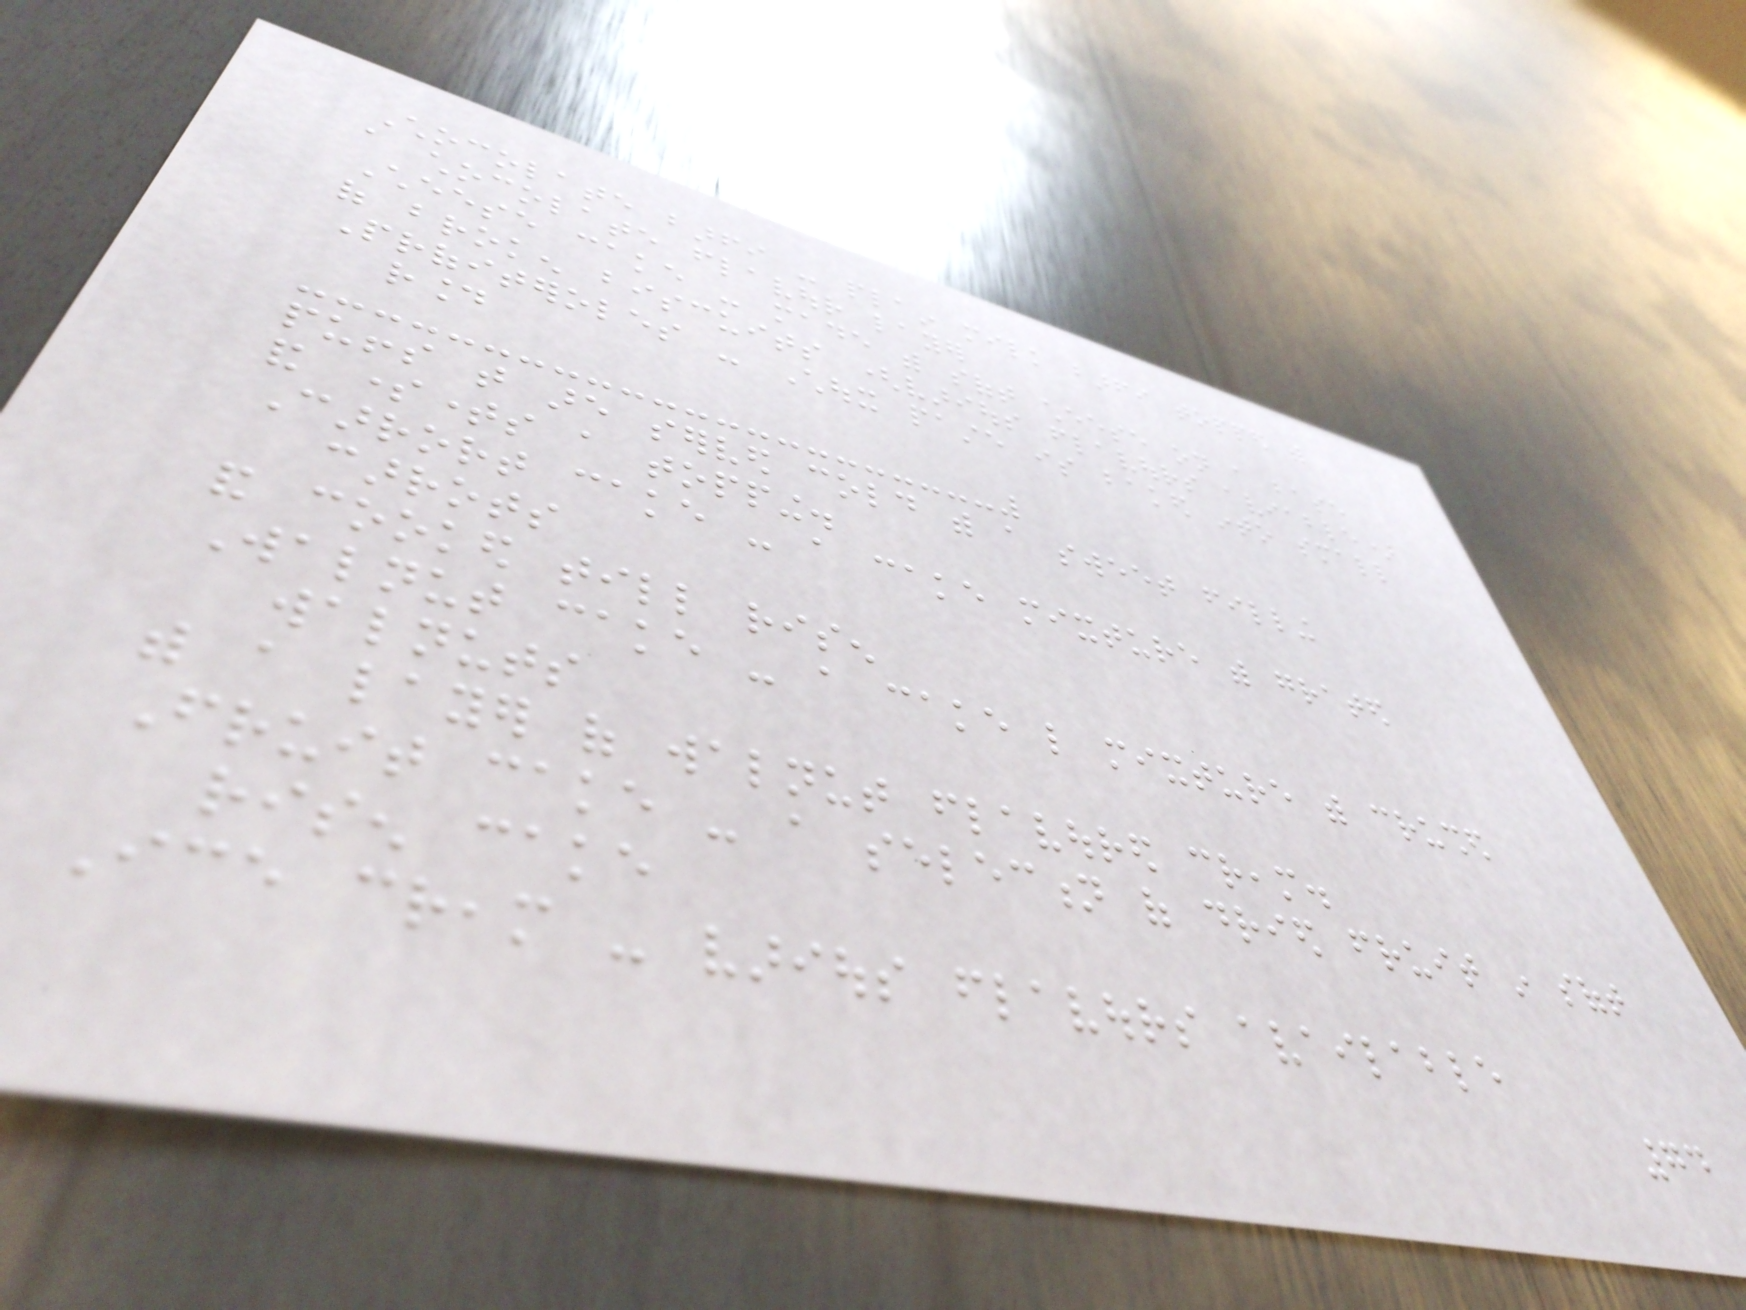Chocolate barfi - plain milk barfi topped with
a chocolate flavour layer
Cheese cake - made with soft cheese on a base
of broken biscuits (various flavours aviable)
Profiteroles - Choux paste is baked into small
round
puffs that are served cold with a sweet filling
and sometimes a topping.
Carrort cake - a cake mixture with grated
carrots
and cooked till risen
Walnut cake - a cake like mixture with crushed
walnuts
with a layer of walnut flavoured cream.
Fruit cake - a selection of dried fruit in soft
risen cake
Ice cream - various flavours available
74
